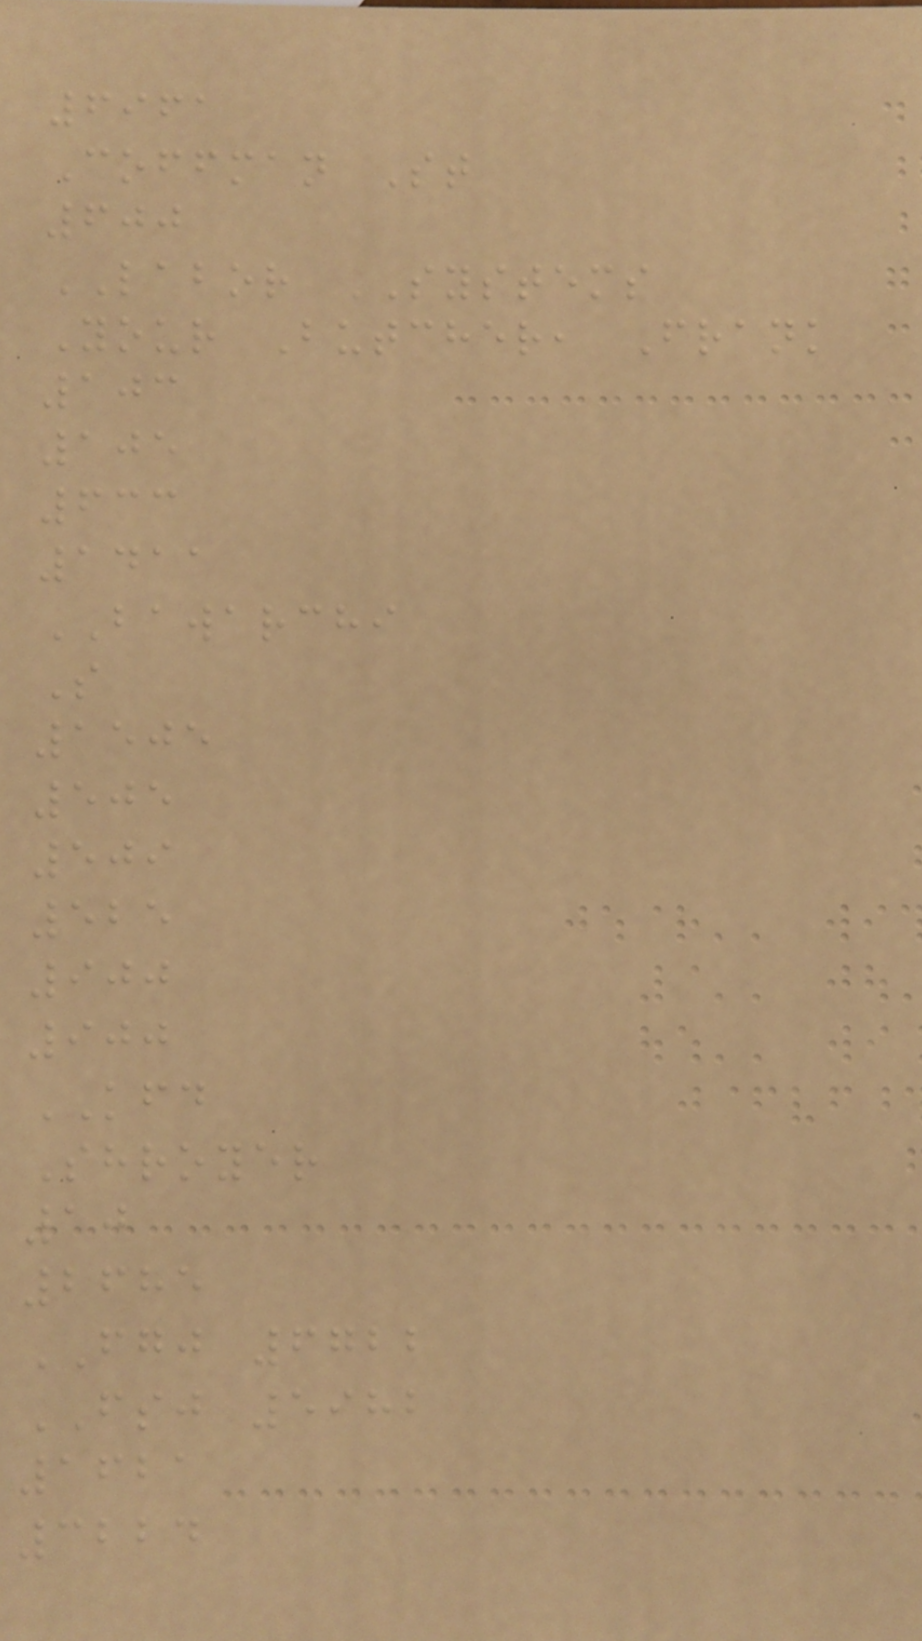6961
Coffman St
600
LABOR SYSTEMS
Your Butcher, Frank
103
105
633
1411
BAWARCHI
S
1505
505
509
525
900
900
KFD
Shroyer
10
2685
FGJ 6722
FSJ 5982
1621
3224
